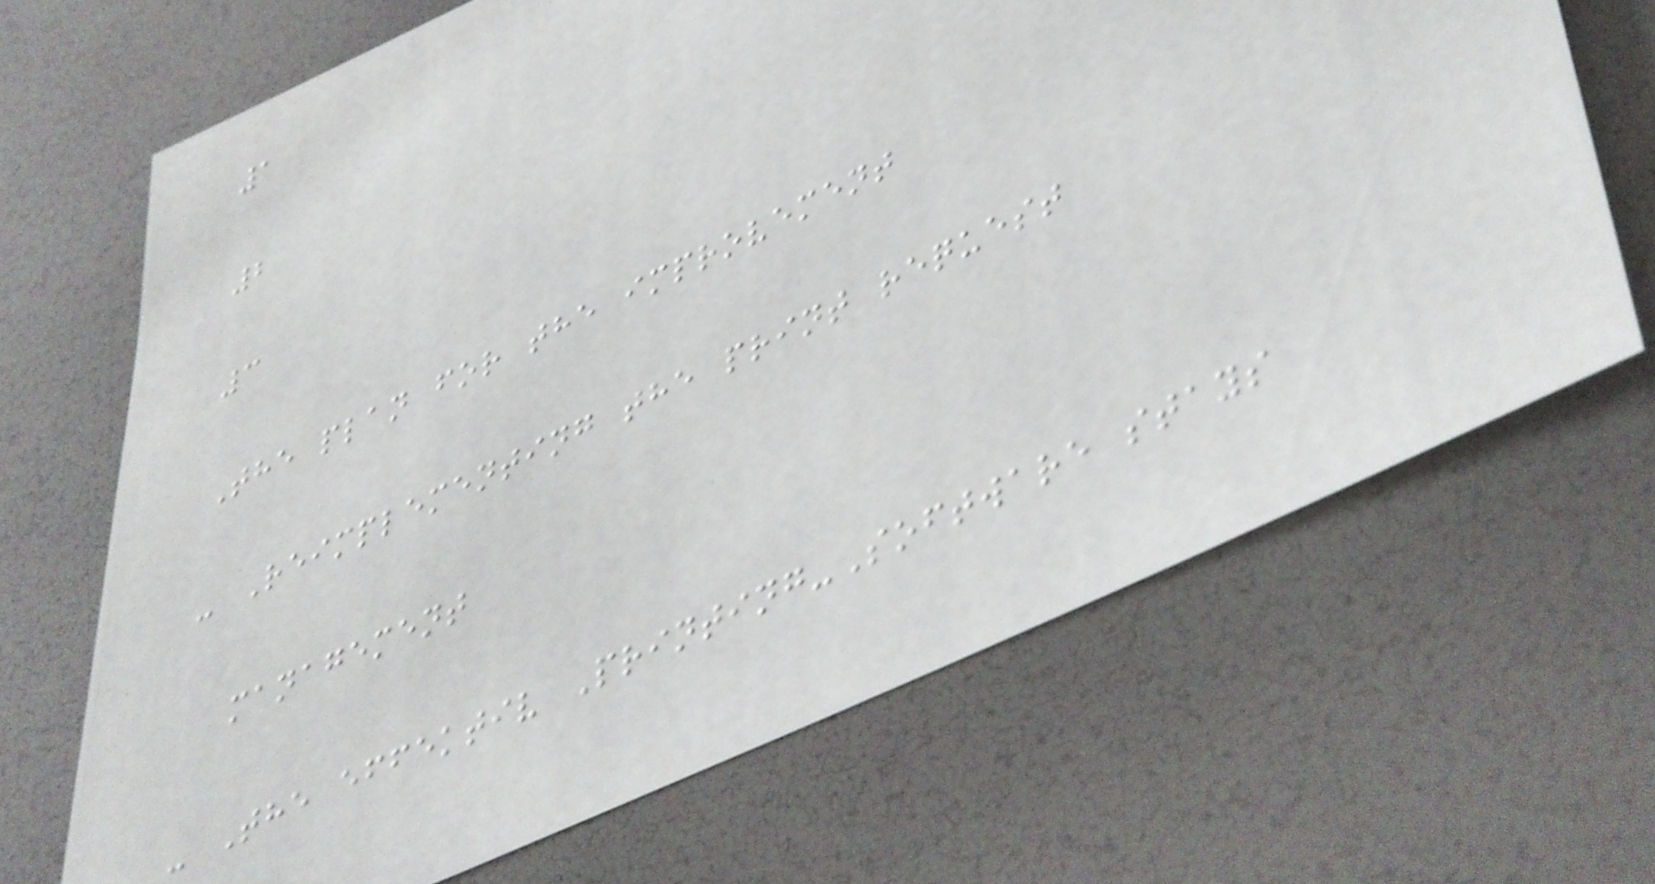1
2
3
The plan for the improvement
- Reimplementing the print request
management
- The effektiv Printing-Software stays
